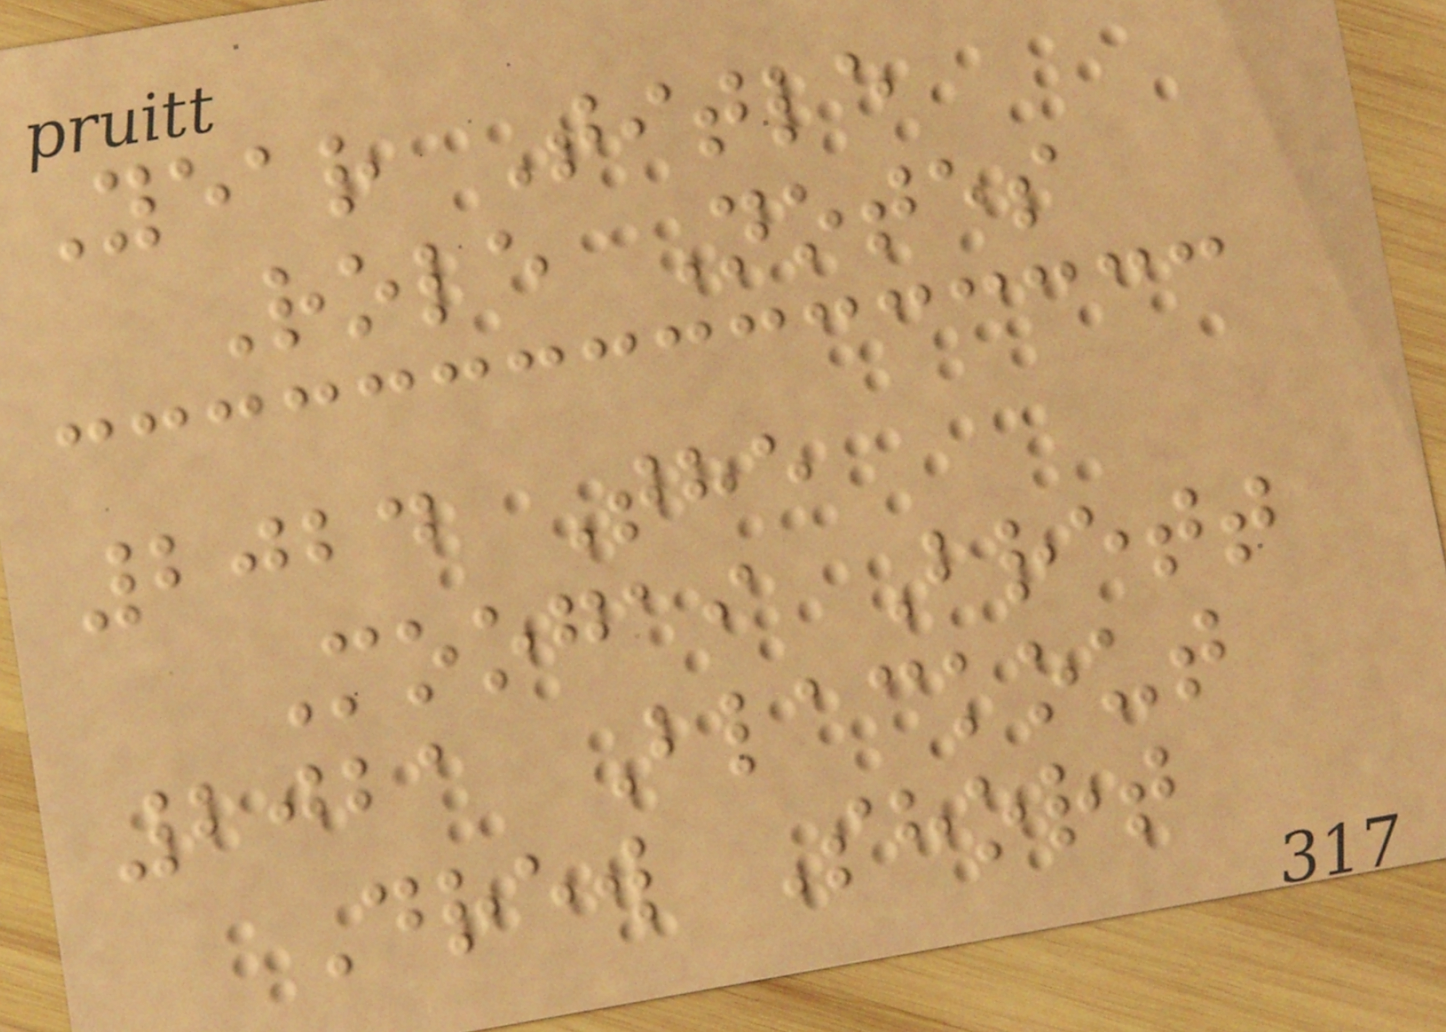Year Title
Role Notes
2024 The
Moogai Brett
2021 Blackout
Drew Short
